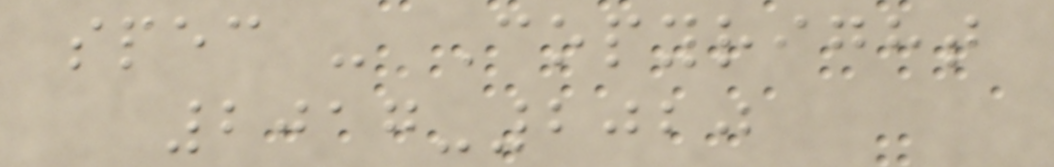spec - Copyright
2017-2020
